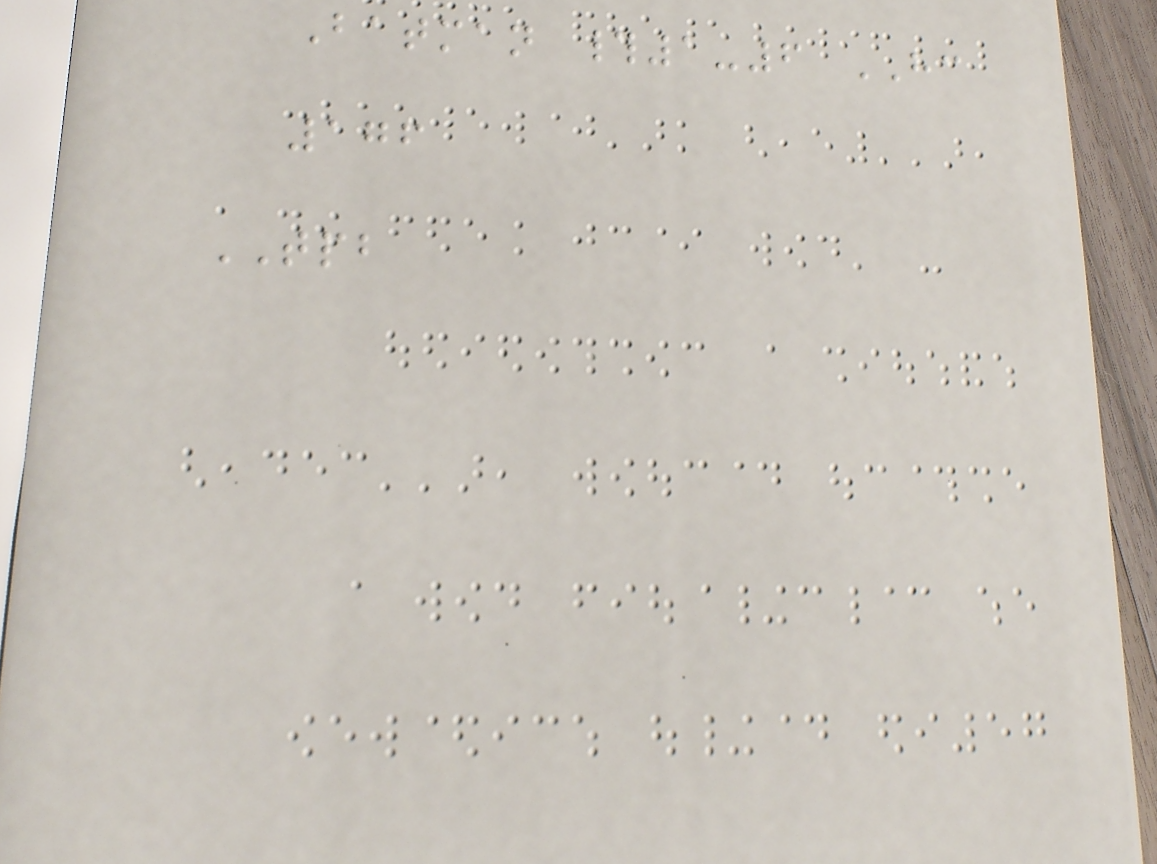Batman #1-6 HC
176
TPB
